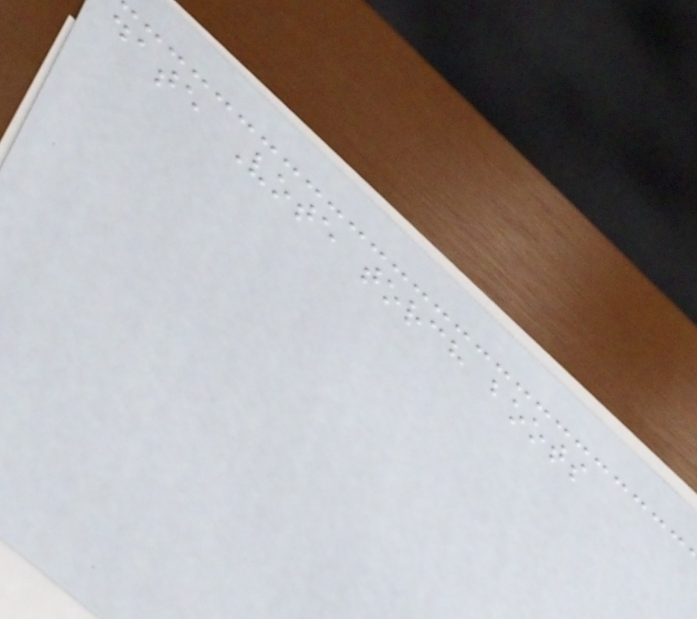date Vote torch boots
